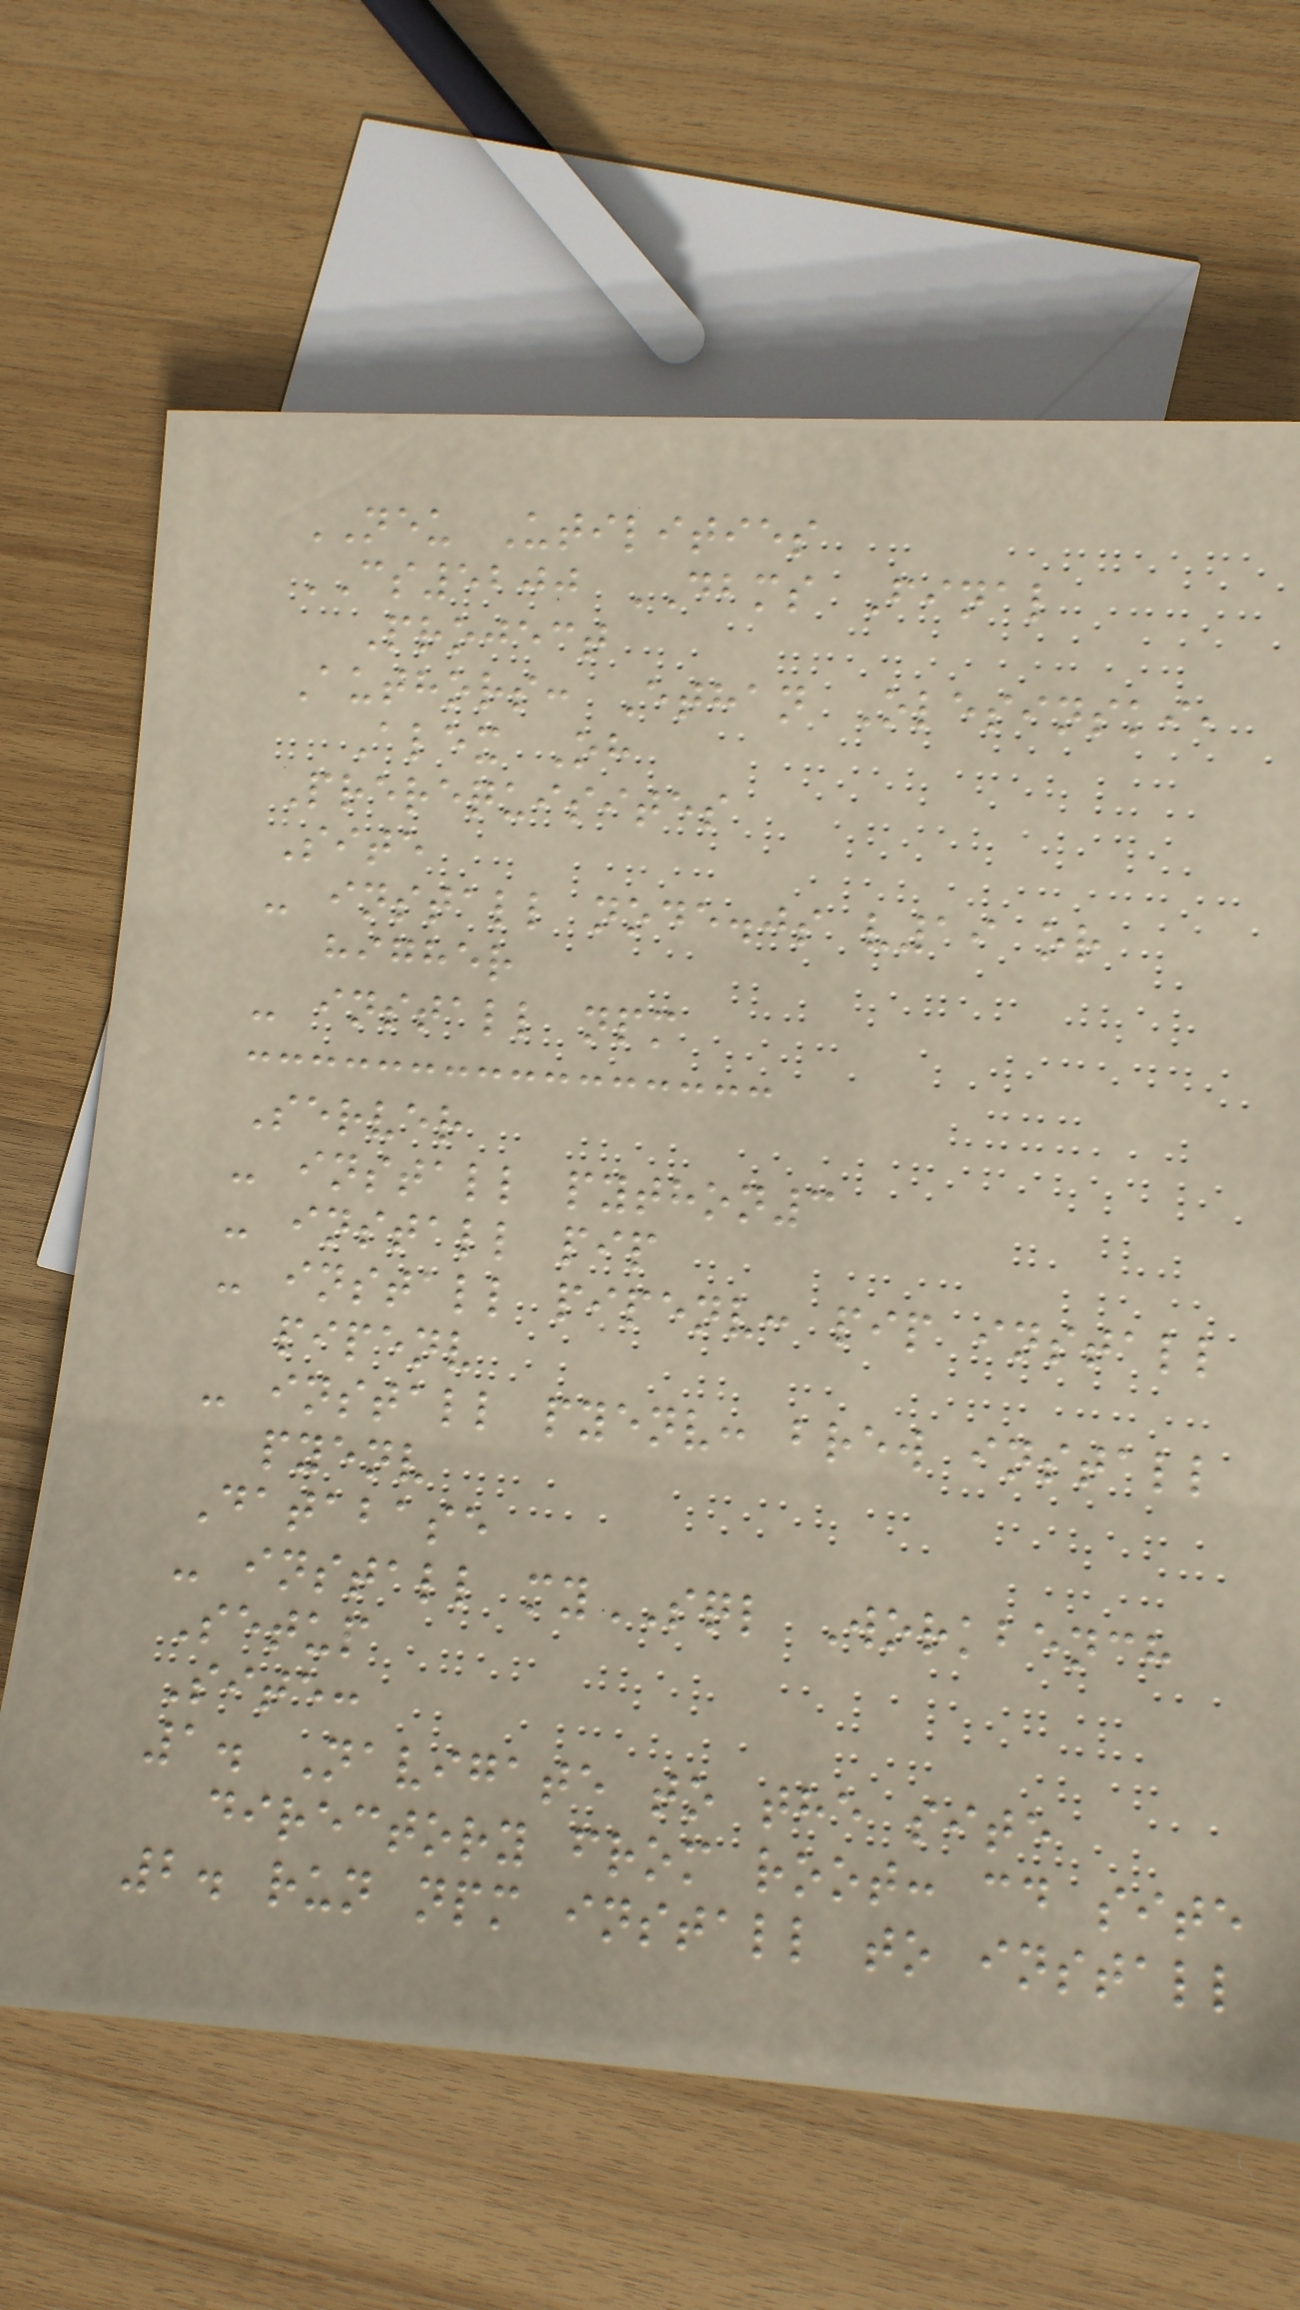NEU Utilities
CS5200 DBMS Final
Project
Authors: Ethan Olesinski,
Alex Oh
Prerequisites
Site
- install node.js v19 or
higher
- install npm
Server
- install python3
- install pip
- install pipenv: pip install
pipenv
- install pyenv: brew install
pyenv
Database
- install mySQL Workbench
Setup
Site:
1. Navigate to the site
directory from root: cd site
2. run npm install to install
